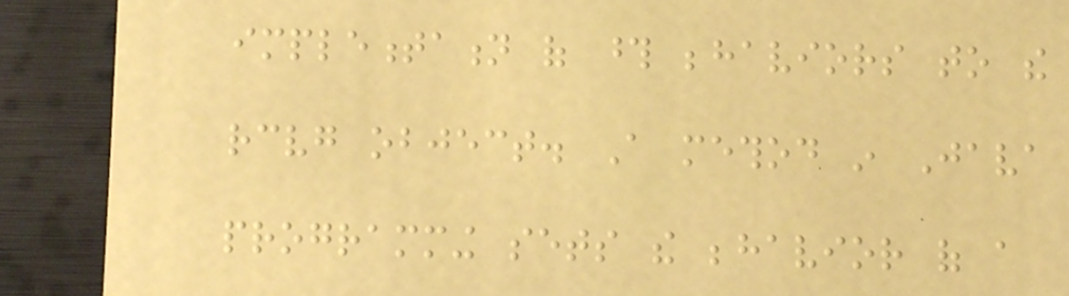implementation of those behaviors to the
receiving object. A method in Java
programming sets the behavior of a
